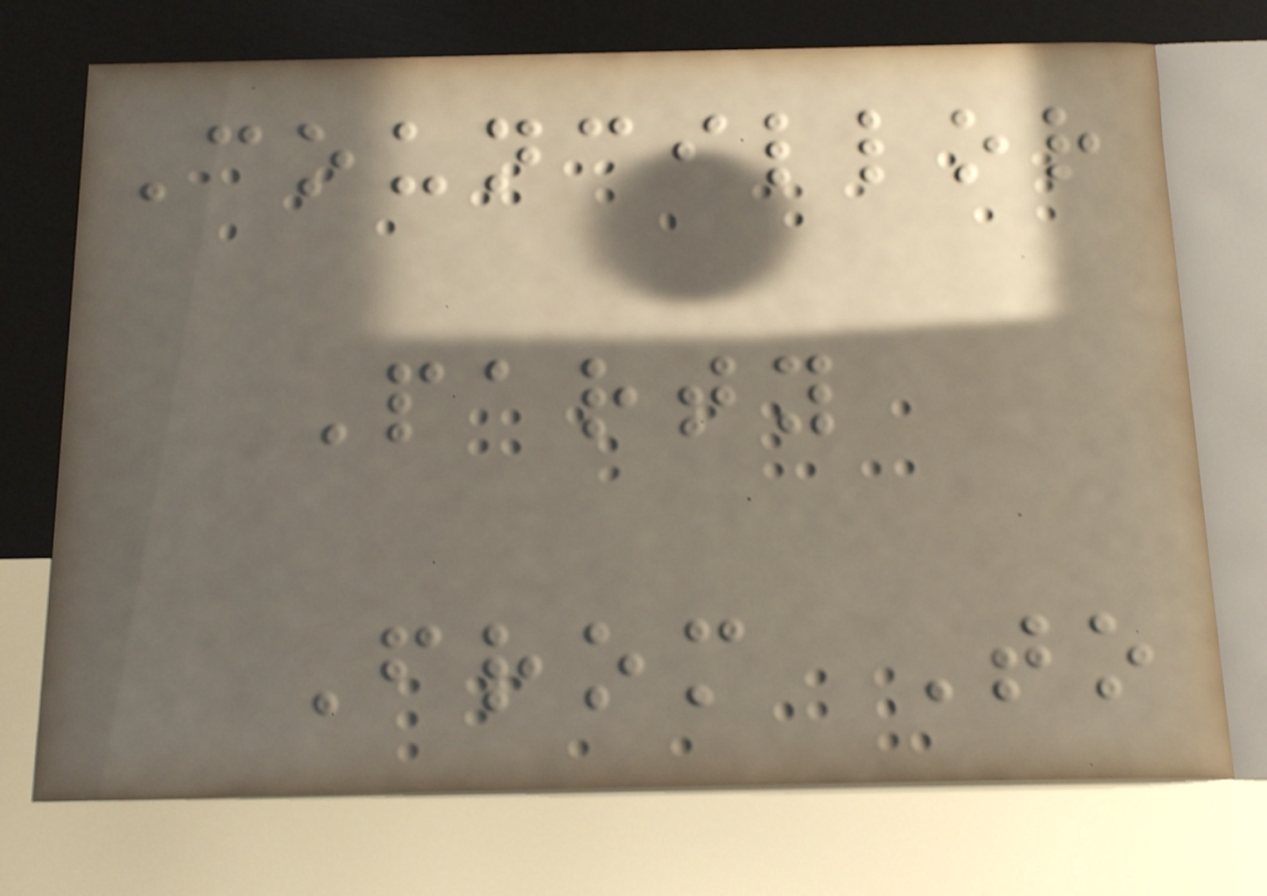Councillor
Party
From To
